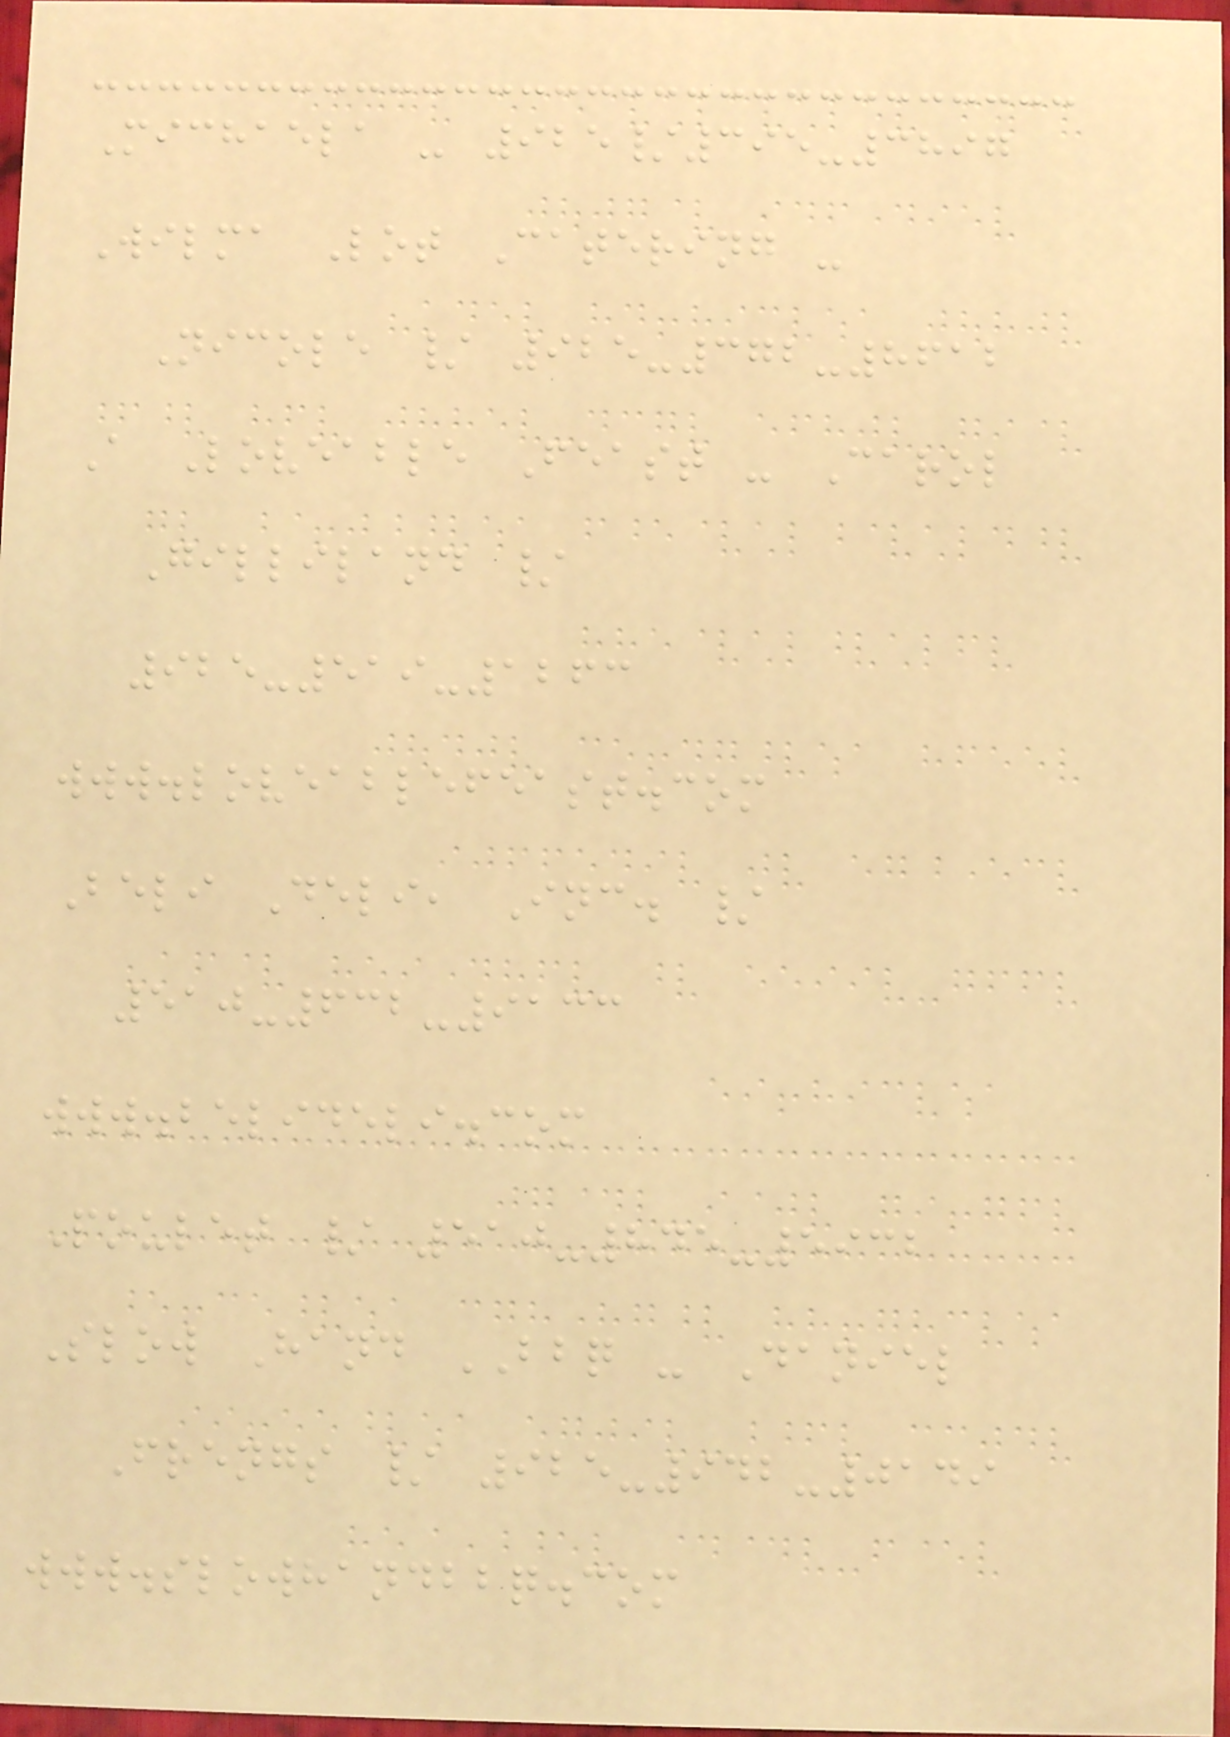Michaela - 925/395-3897
Wilma Lot Catering -
Nicole / 925-372-8612
A Loveable Feast - Carol
Gilliland /
925-519-1263
www.loveablefeast.com
Beli Deli, Inc. /
510-632-9133
www.belideli.com
Poulet / 510-845-5932
Slow Hand BBQ - Daniel
Frengs / 925-942-0149
www.slowhandbbq.com
